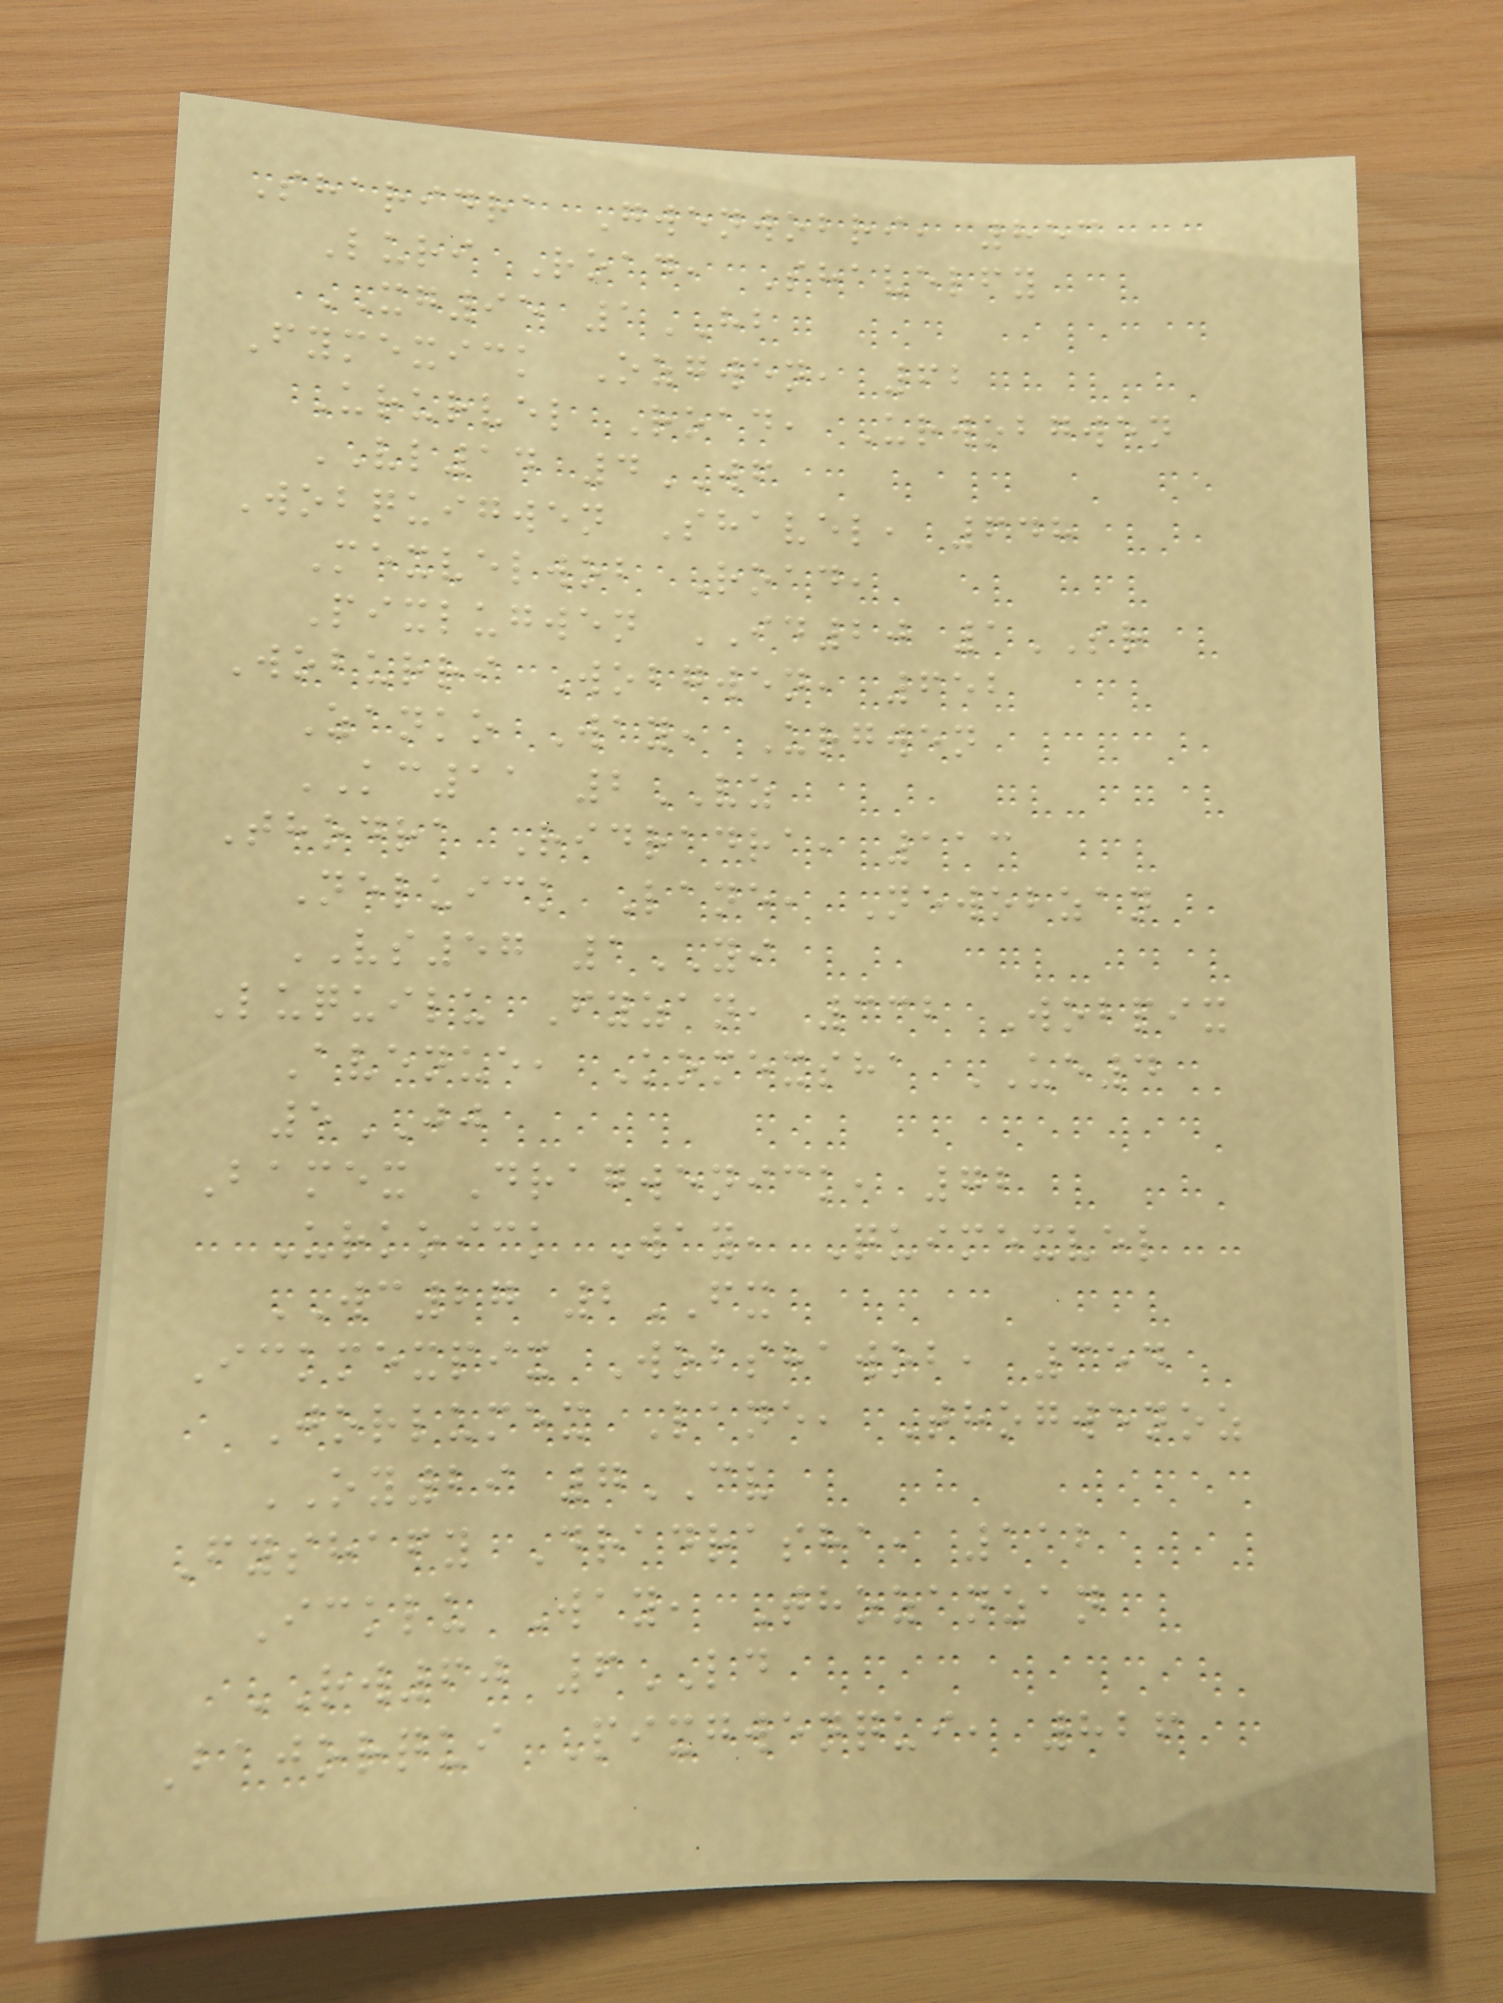Sharidra Gwenwobri, 853
Luri Road, Shavelfy
XG95 1HB
Fymexick Ozgwen, 62
Ururvel Road, Urwobgwen
VL14 4WF
Wobquigwen Shavel, 648
Mexvelwob Road,
Pixlugwen ID20 1SR
Woburri Wobgwen, 652
Zanko Way, Urgwen
KC11 2VZ
Thodra Ridradra, 113
Neluick Lane, Newobzan
VS57 1YI
Luquilu Fyzan, 332 Wobpix
Avenue, Komexsha UE4
5JJ
Bamex Dragwenick, 72
Urkoick Way, Quimexvel
WC27 2FX
Ickmexpix Wobshawob, 354
Jorlumex Lane, Thogwenoz
OY29 7CV
Fyshafy Dradrasha, 112
Icklu Way, Thozanzan
RW60 6LD
Bajorqui Pixgwenqui, 826
